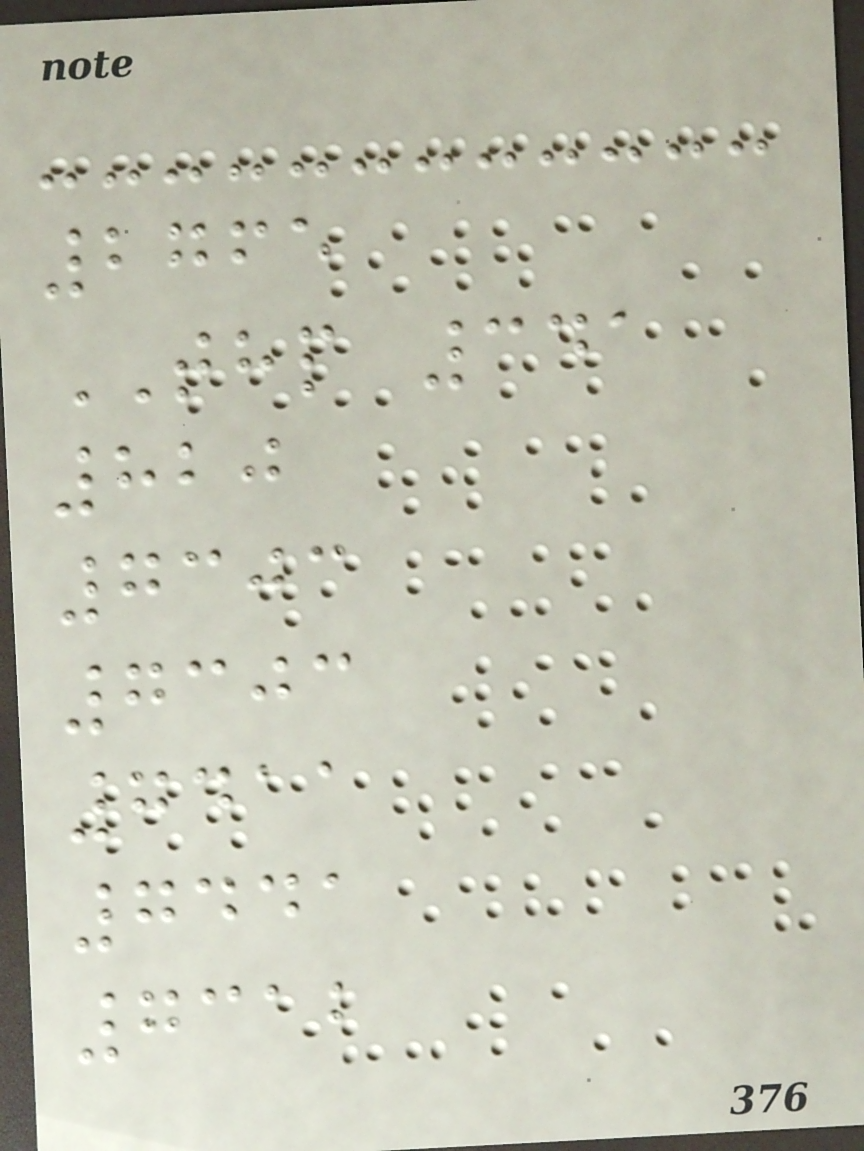2765
THP 341
820
7303
7303
7411
7441
7312
